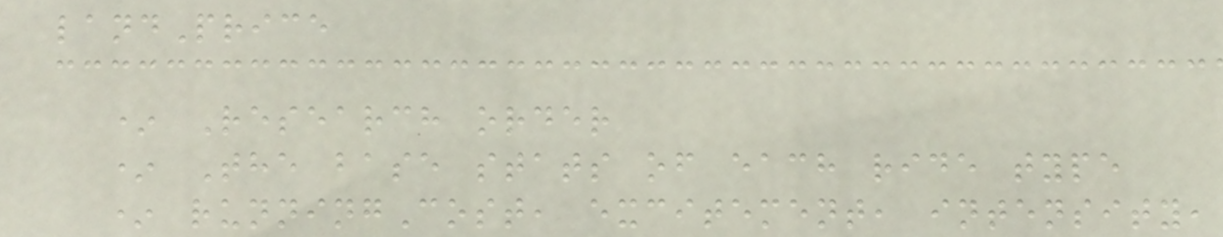landPrice
* Research order
* The base stats of each ride type
* runningCost, excitement, intensity,
